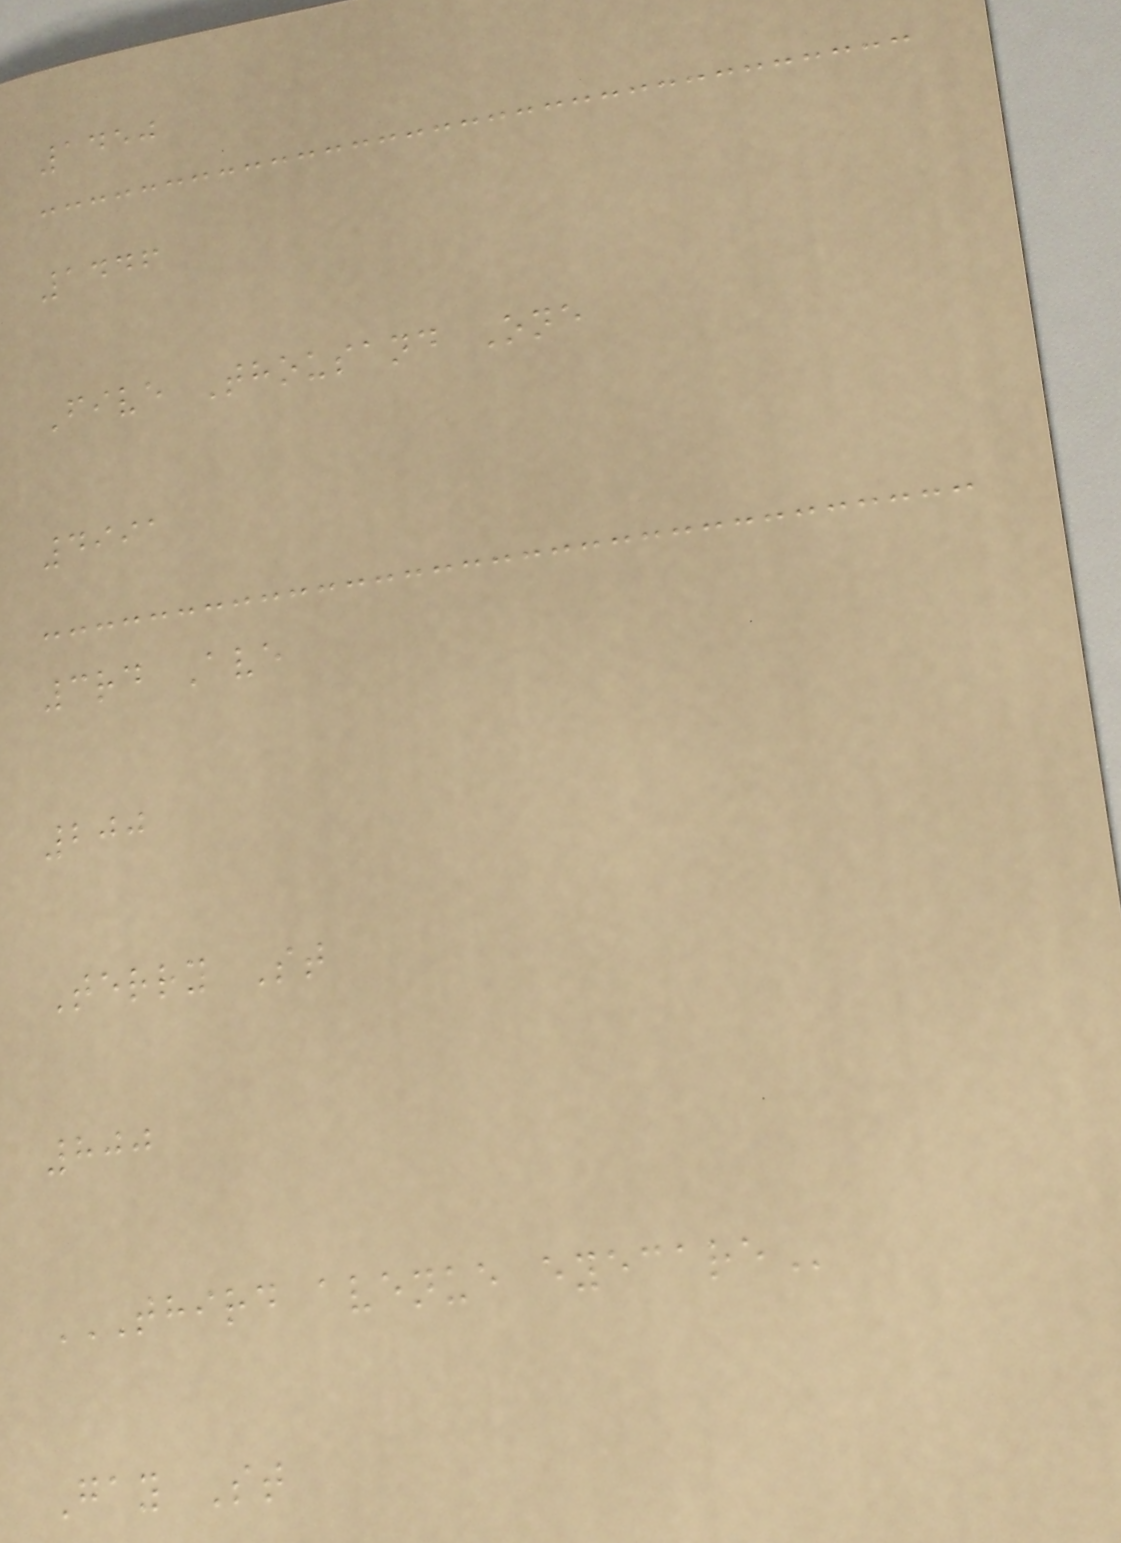1450
1446
Five Thousand One
4991
3rd Ave
200
Terry St
800
THIRD AVENUE EYECARE
Gay St
